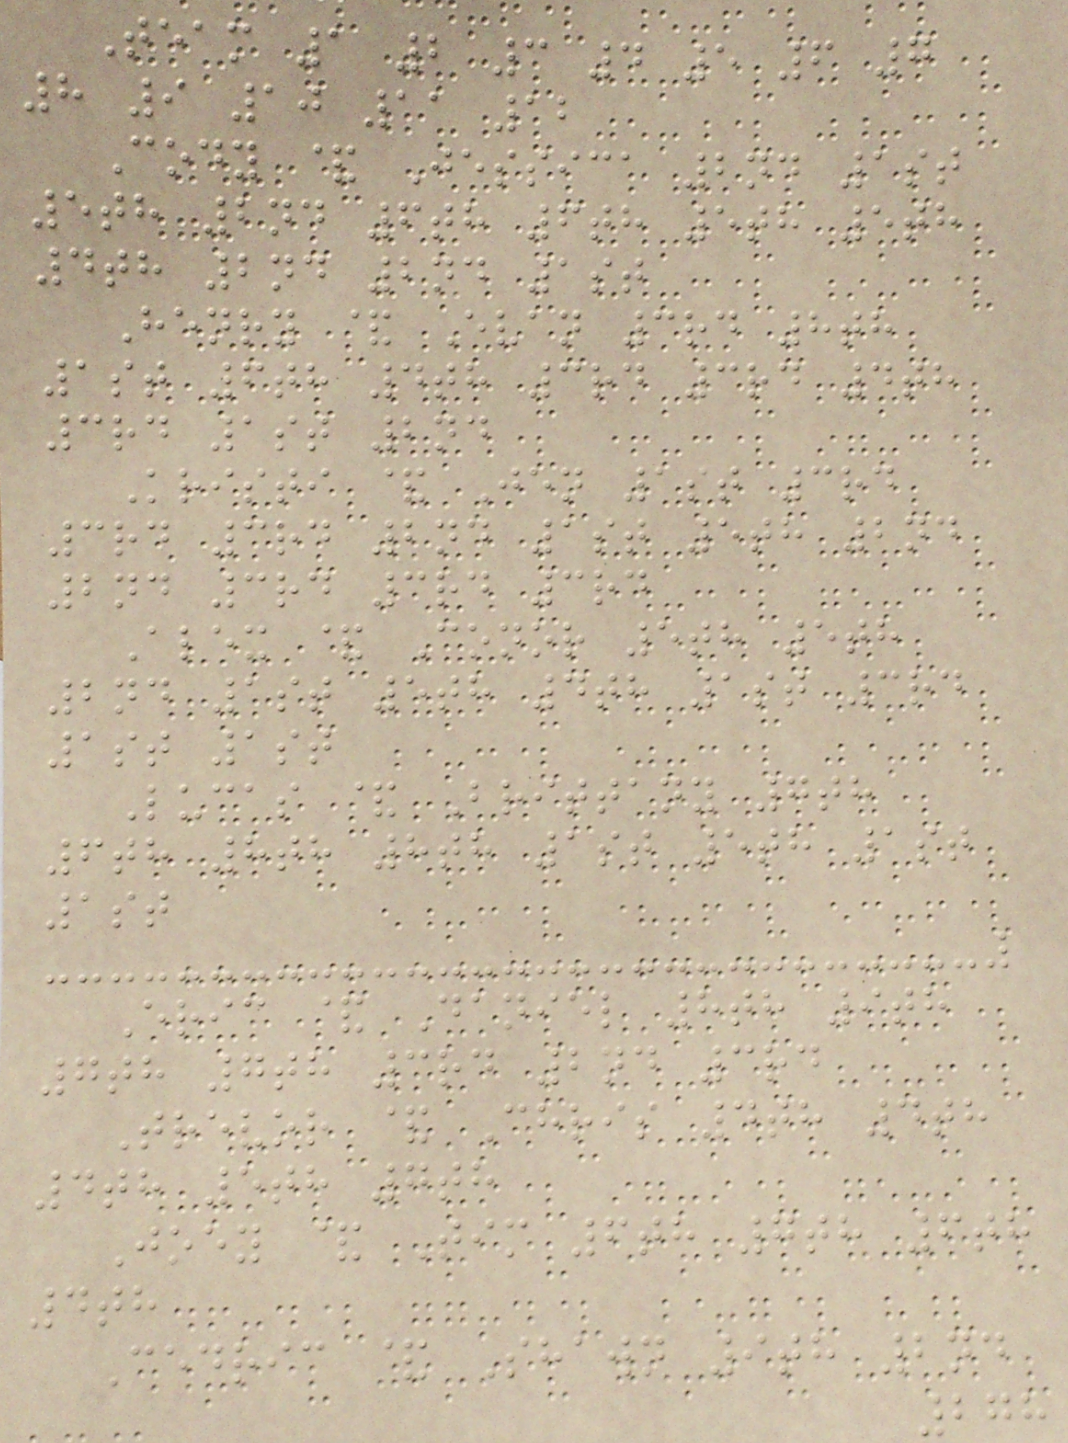Team 1 2 3 4 5 6 7
8 9 10 11 12
Cody & Jessica 2nd 1st
5th 2nd 6th 6th 5th 5th
4th 2nd 2nd 1st
Henry & Evan 3rd 8th
1st 6th 4th 3rd 3rd 4th
3rd 1st 2nd
Kristi & Jen 1st 3rd
3rd 3rd 2nd 1st 5th 2nd
2nd 3rd 3rd 3rd
Alex & Conor 5th 5th
2nd 1st 5th 4th 1st 3rd
1st 1st
Lucas & Brittany 7th
6th 8th 8th 1st 5th 1st
1st
Eric & Daniel 8th 9th
7th 7th 3rd 2nd 3rd
Trevor & Chris 4th 4th
4th 5th 7th
Joey & Tim 6th 7th 6th
4th
Cedric & Shawn 9th 2nd
278
